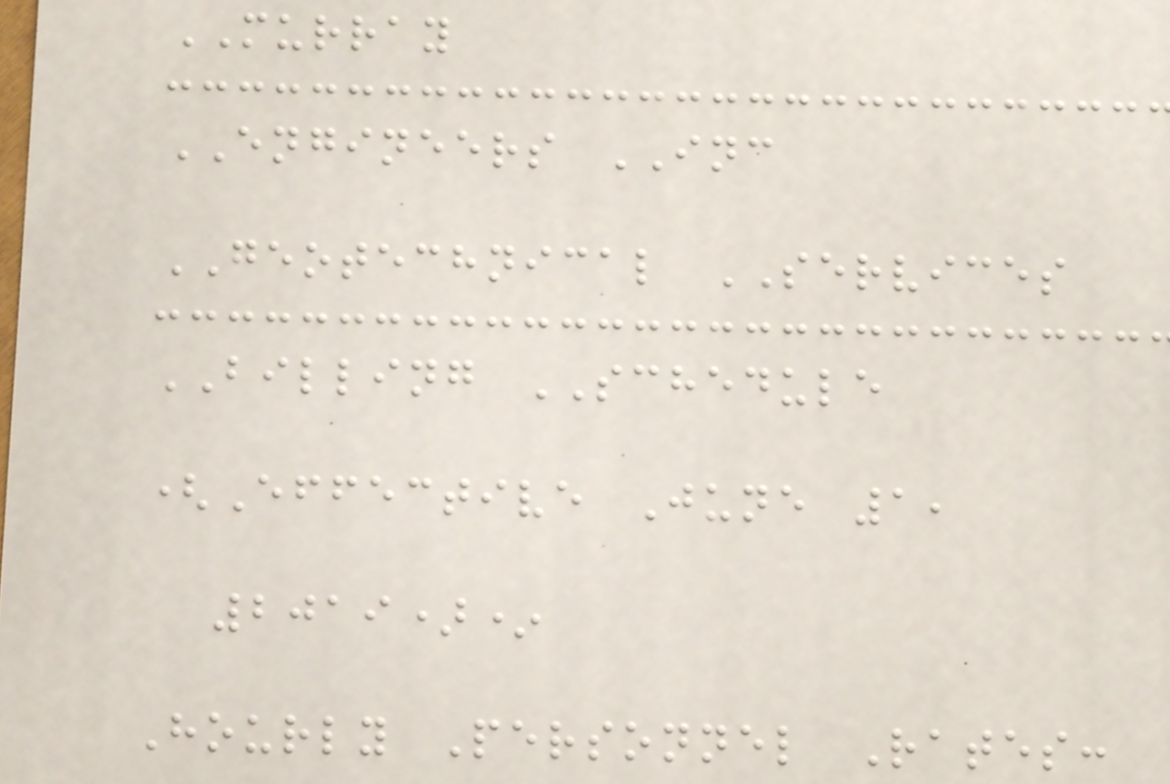MURRAY
ENGINEERS INC
GEOTECHNICAL SERVICES
BILLING SCHEDULE
(Effective June 1,
2019)*
Hourly Personnel Rates:
